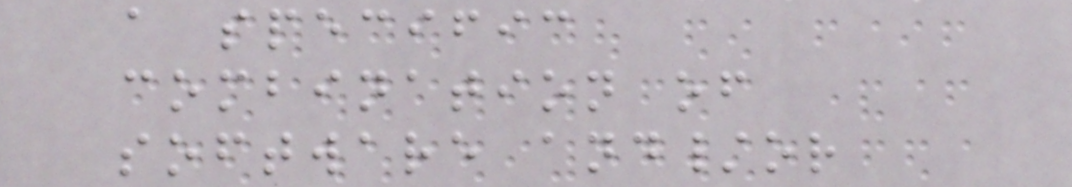a specific
combination of
software and/or
